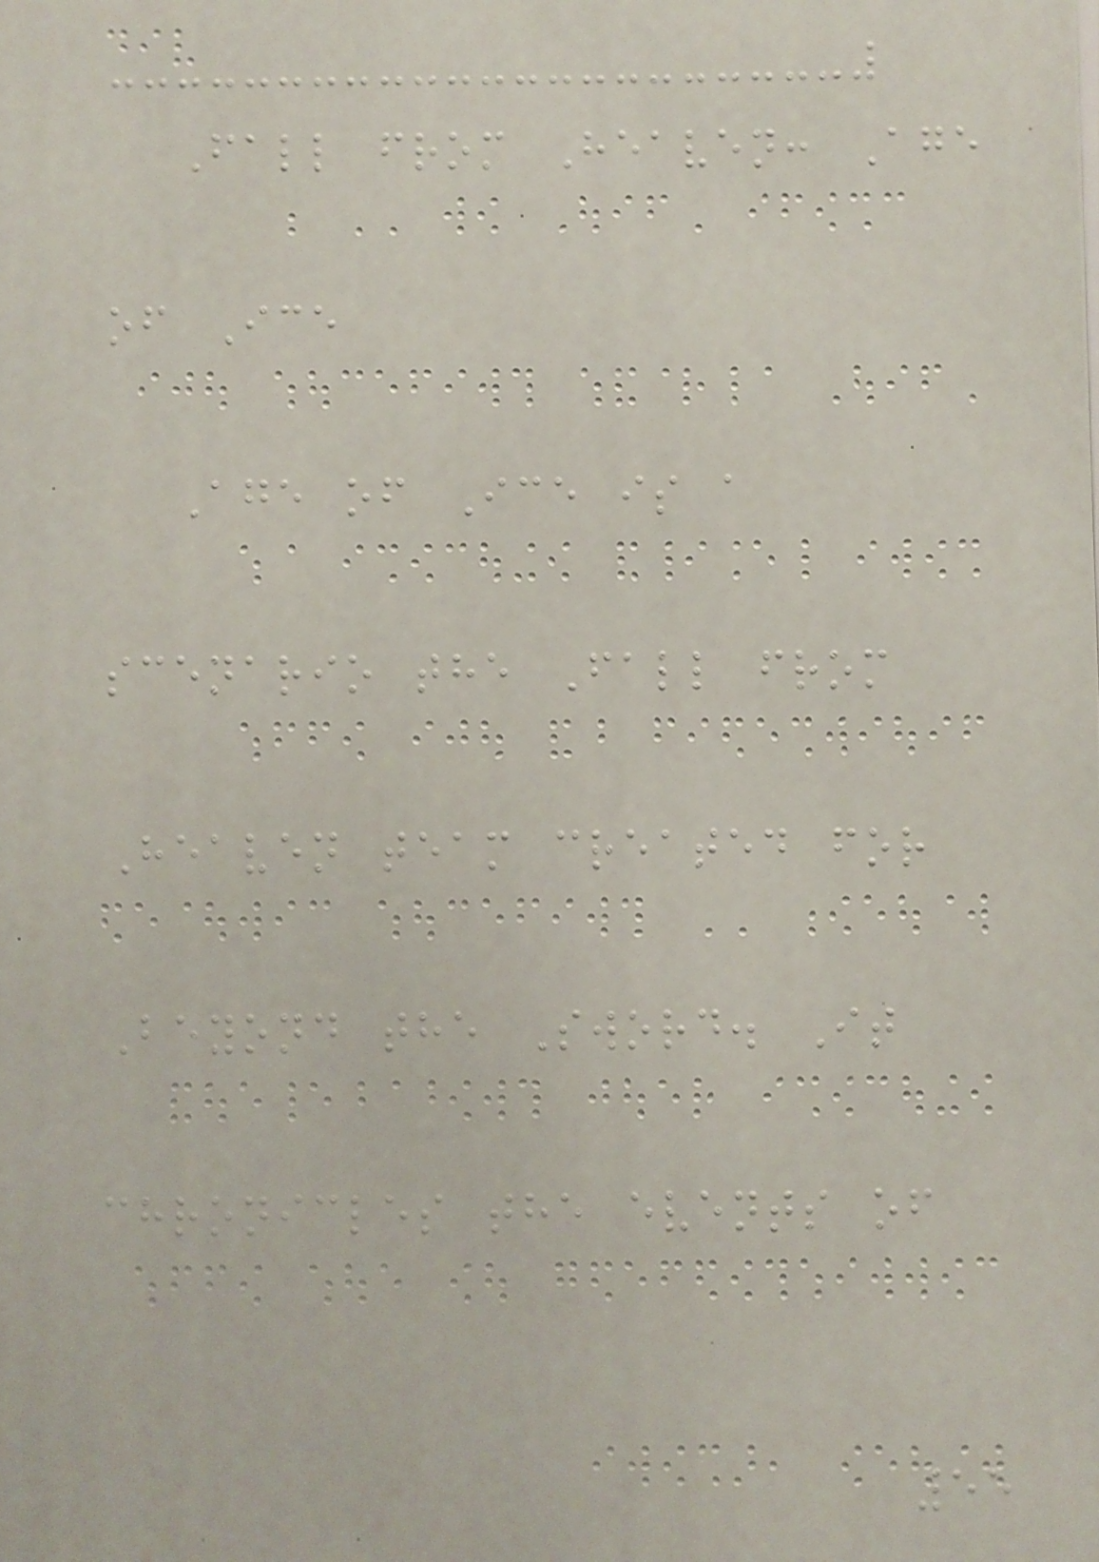Fall from Heaven: Age
of Ice
Age of Ice is a
scenario the Fall from
Heaven team created for
Beyond the Sword. It
chronicles the events of
55
